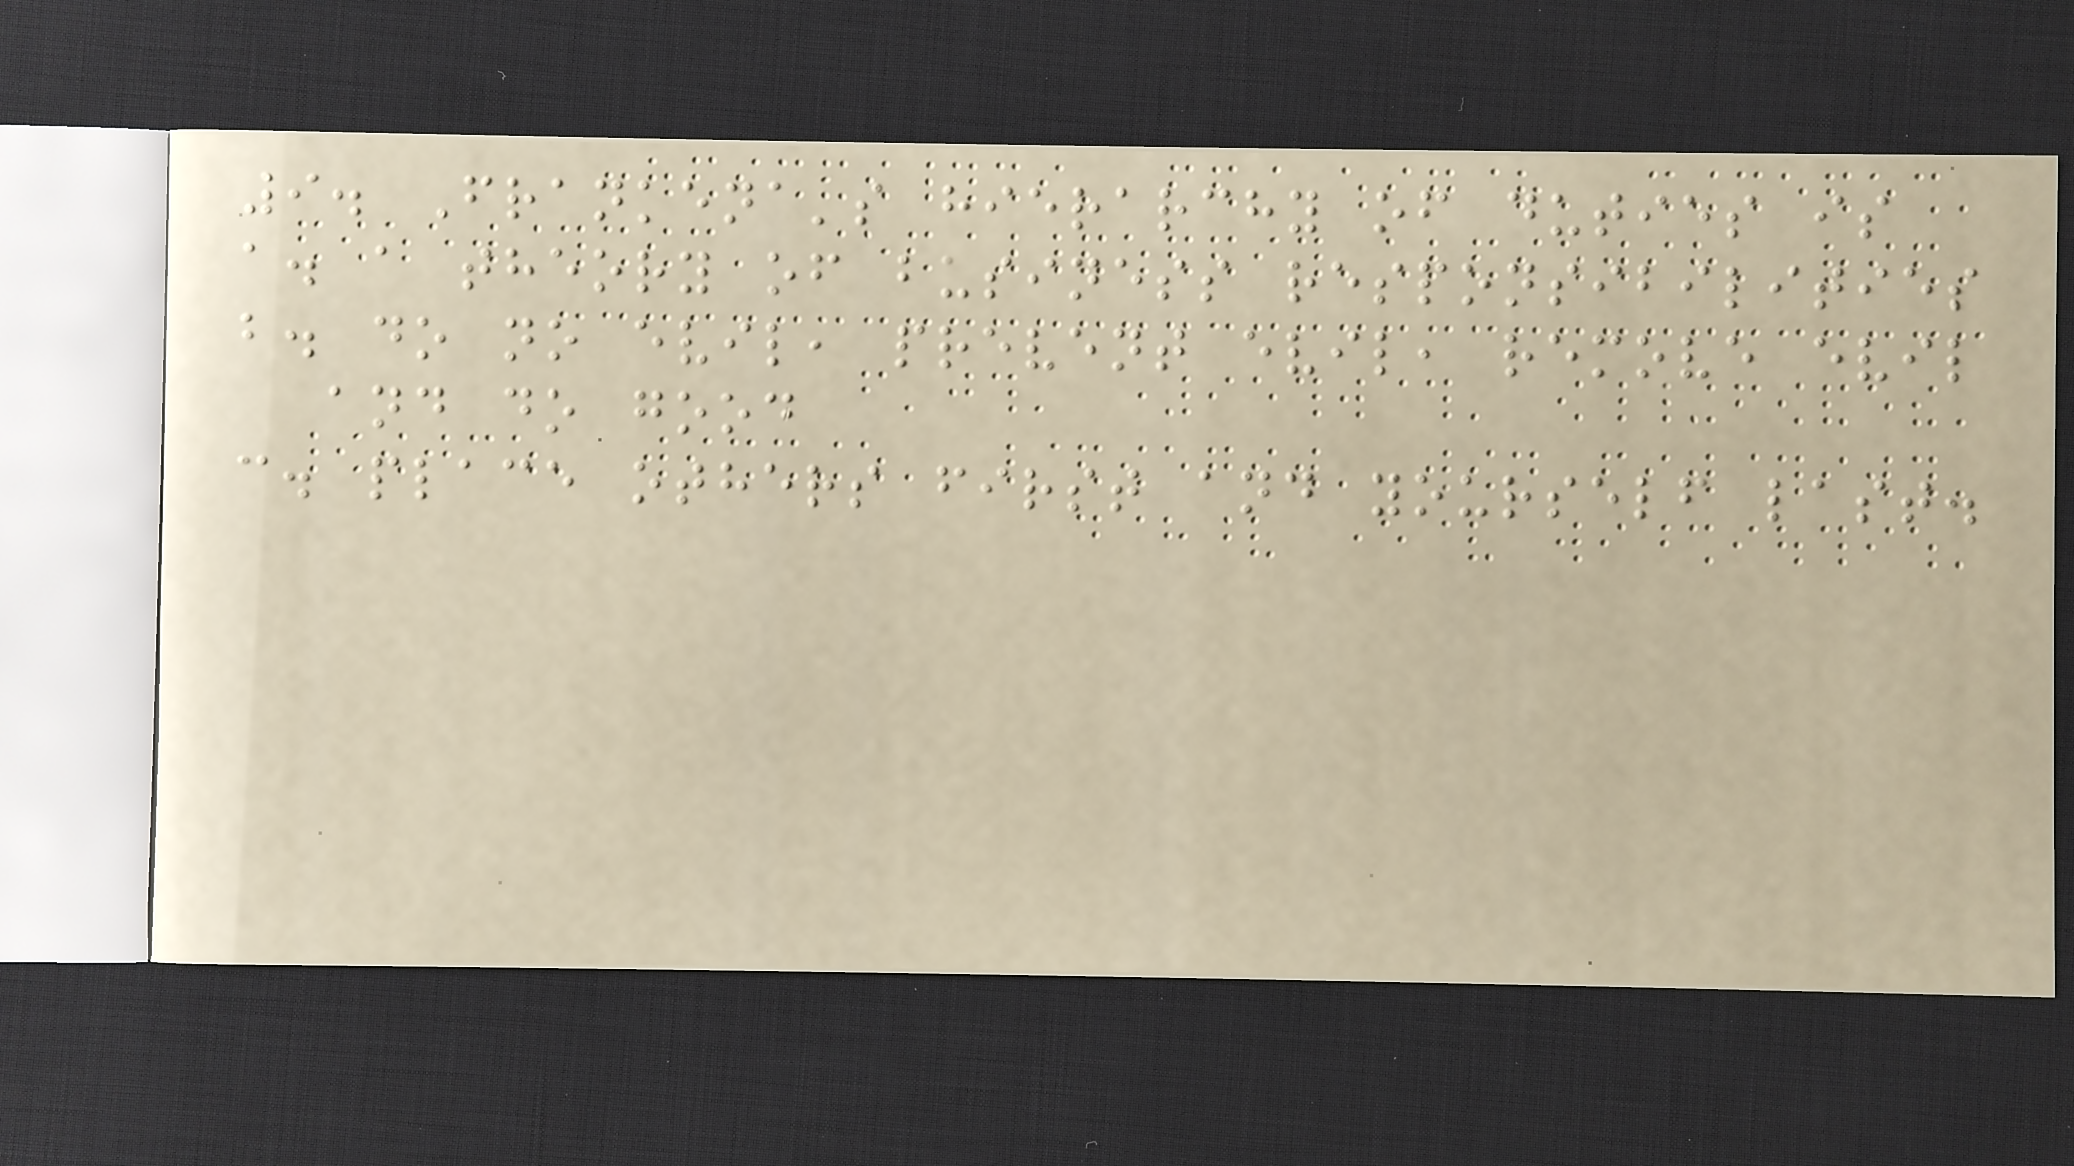9. Frankena's hierarchy of duties is
a. a theory of business responsibilities
b. do no evil, prevent evil, remove evil
and do good
c. place others first and yourself last.
